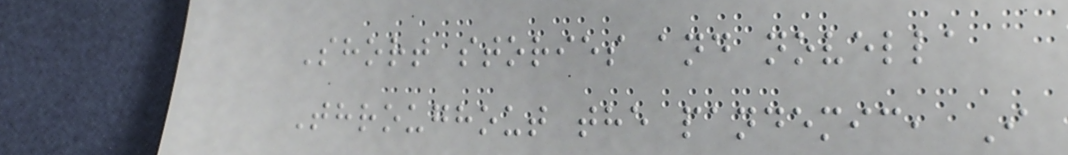Short stories and novella
Throughout the pandemic, I
